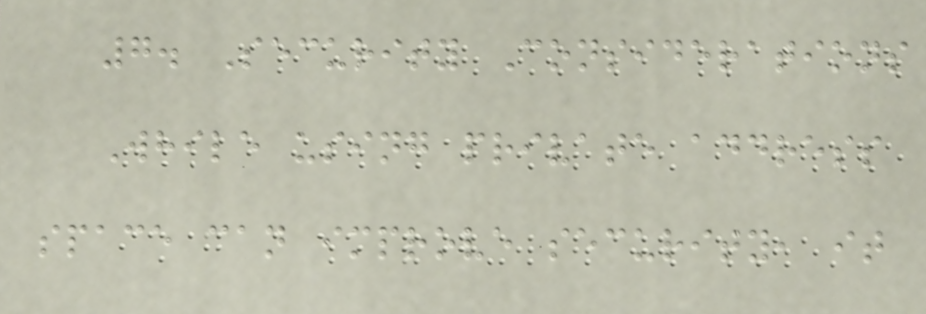7. Security Considerations
While using private address
space can improve security, it
